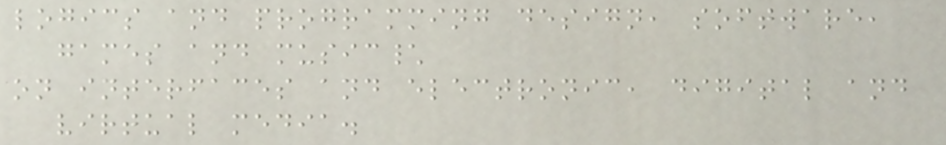logics and programming design, software,
games and music\
on interfaces and electronic, digital and
virtual media.
